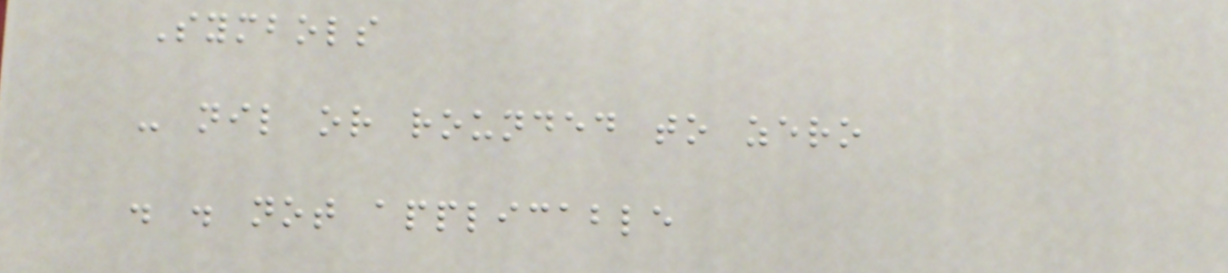Symbols
- nil or rounded to zero
. . not applicable
